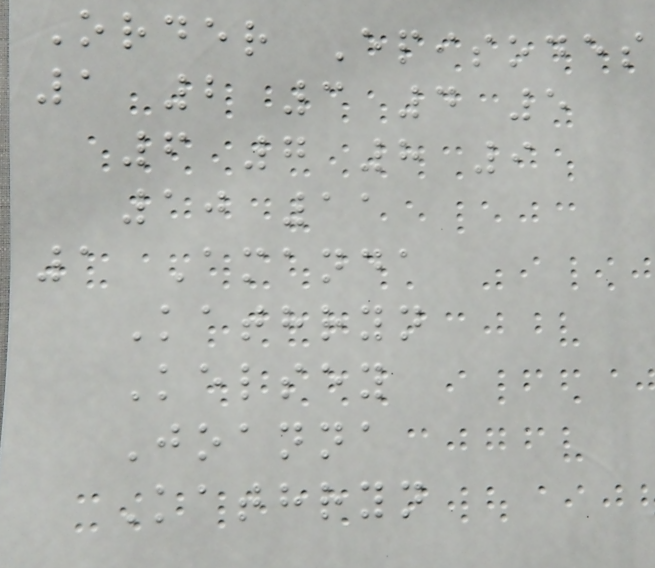Order Episodes
1 2 3 4 5
6 7 8 9
10 11
1 Amanda
Kathryn
Kelsey
Joanna
Kathryn
